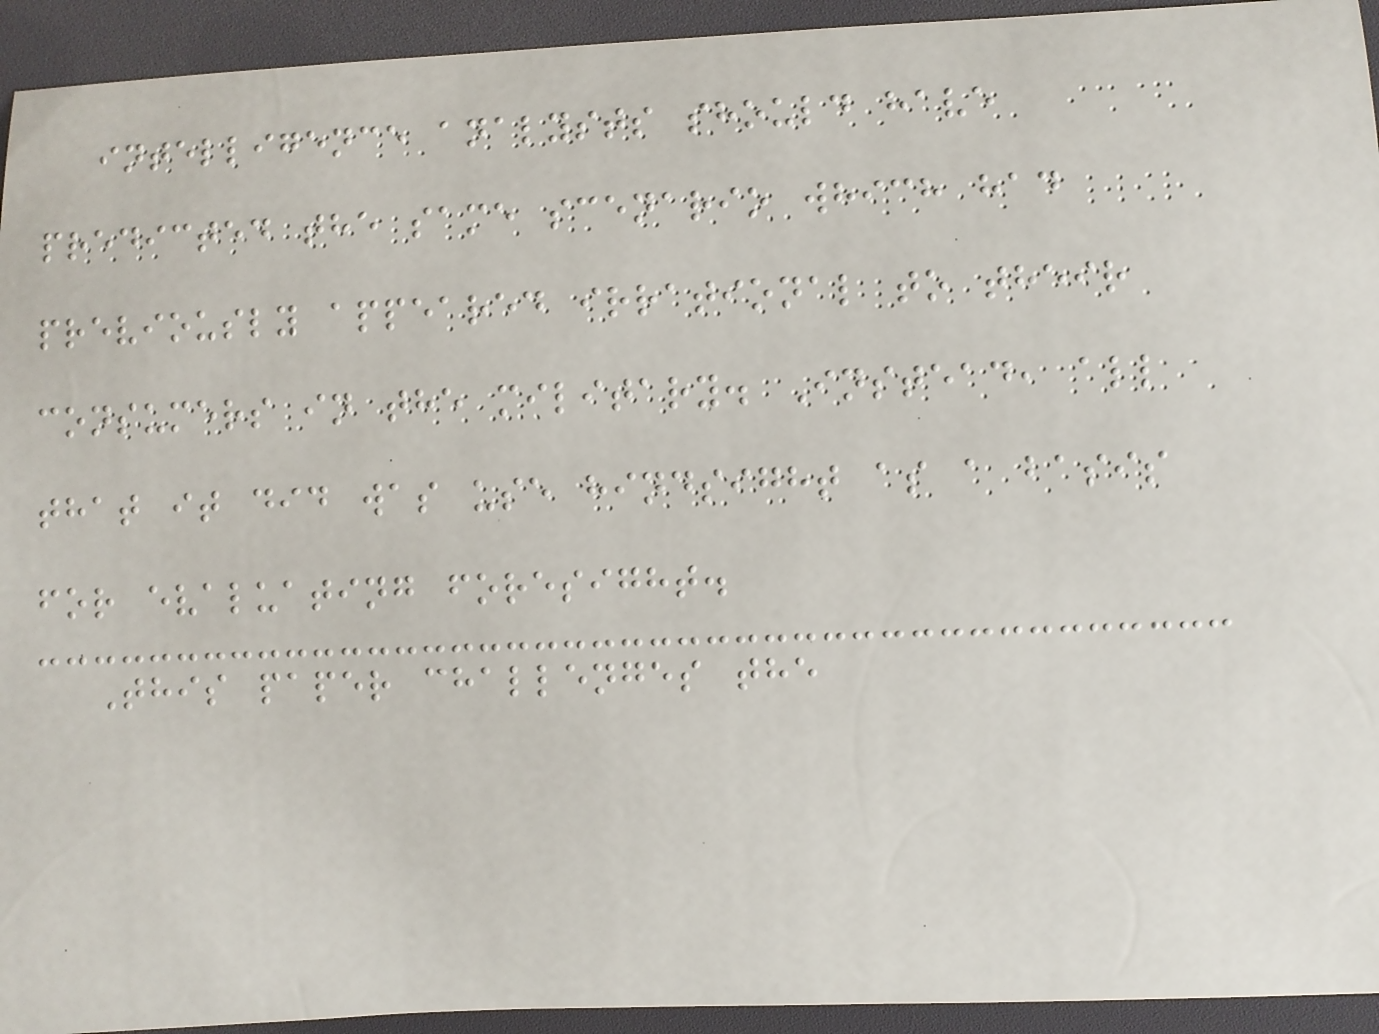intelligence analysts should have
predicted the same scenario which had
previously appeared irrational to their
consumers in the military. Instead, all
that it did was use hindsight as a basis
for evaluating foresight.
This paper challenges the
